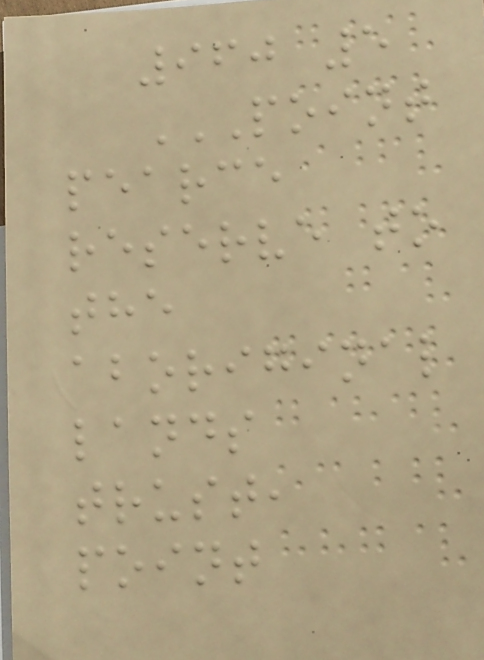960 5
POINT
PEARCE
RESERVE TO
THE
ABORIGINAL
LANDS
TRUST,
POINT
